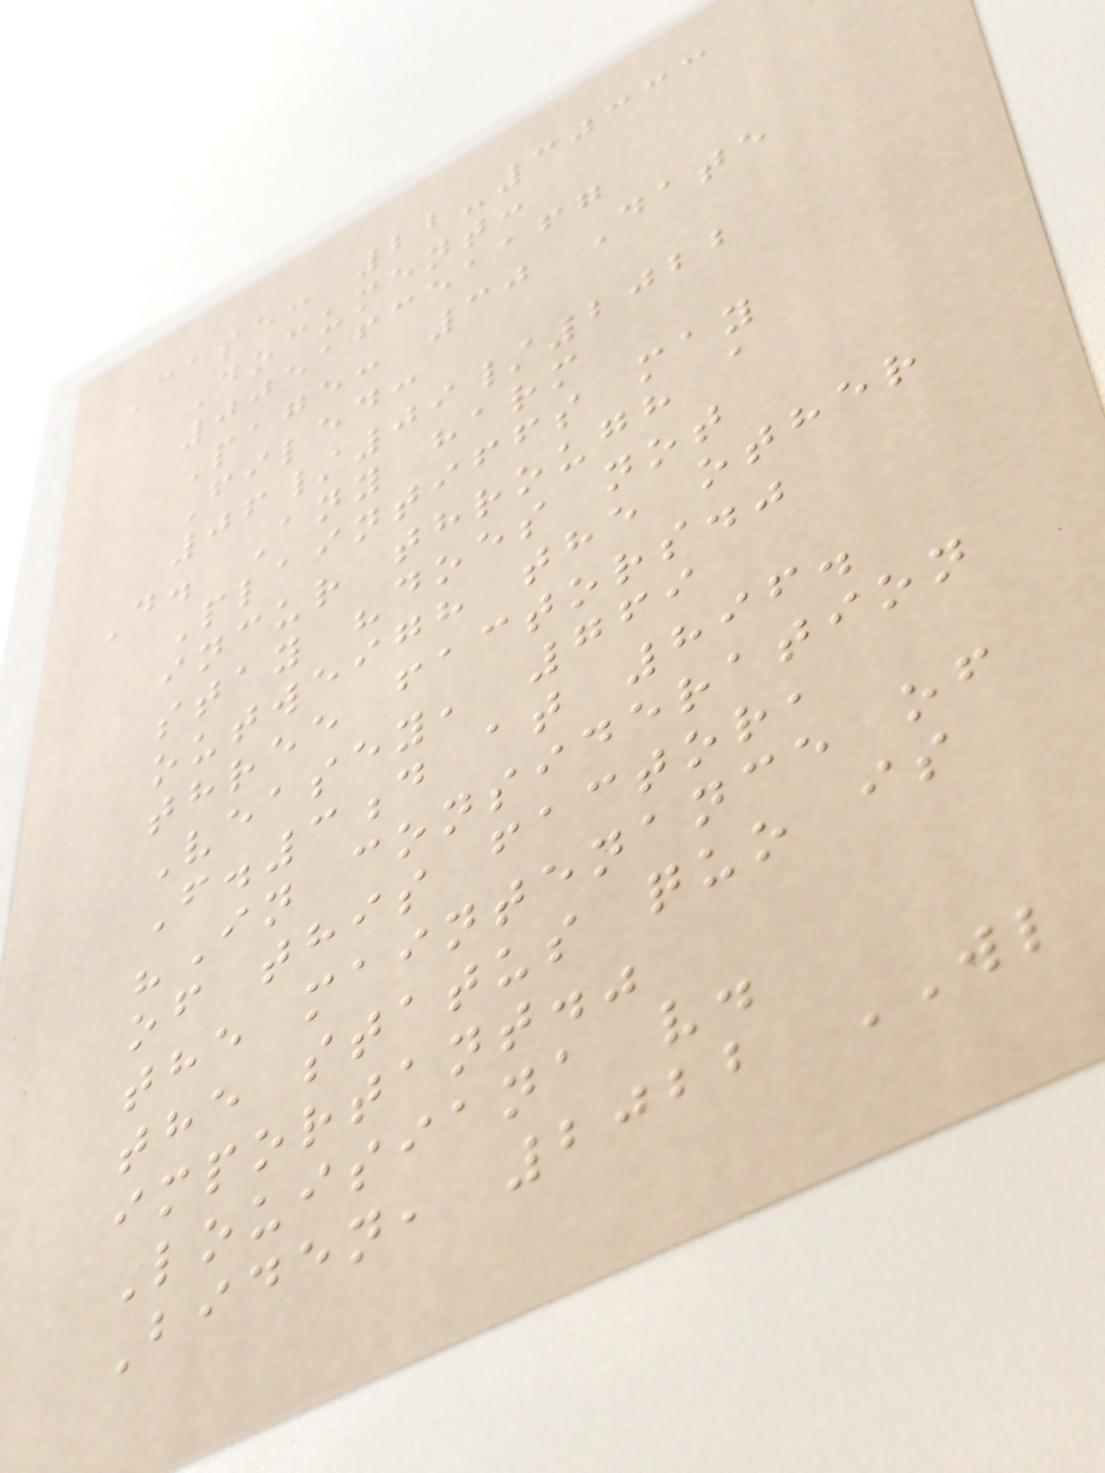Case: 22-30333
Document:
00516351167
Page: 30 Date
Filed:
06/09/2022
D. Any harm
Plaintiffs may
incur through a
stay "does not
outweigh the other
three factors."
Veasey, 769
F.3d at 896.
"In consideration
of this factor,
the maintenance of
the status quo is
important."
Louisiana v.
Biden, 2022 WL
